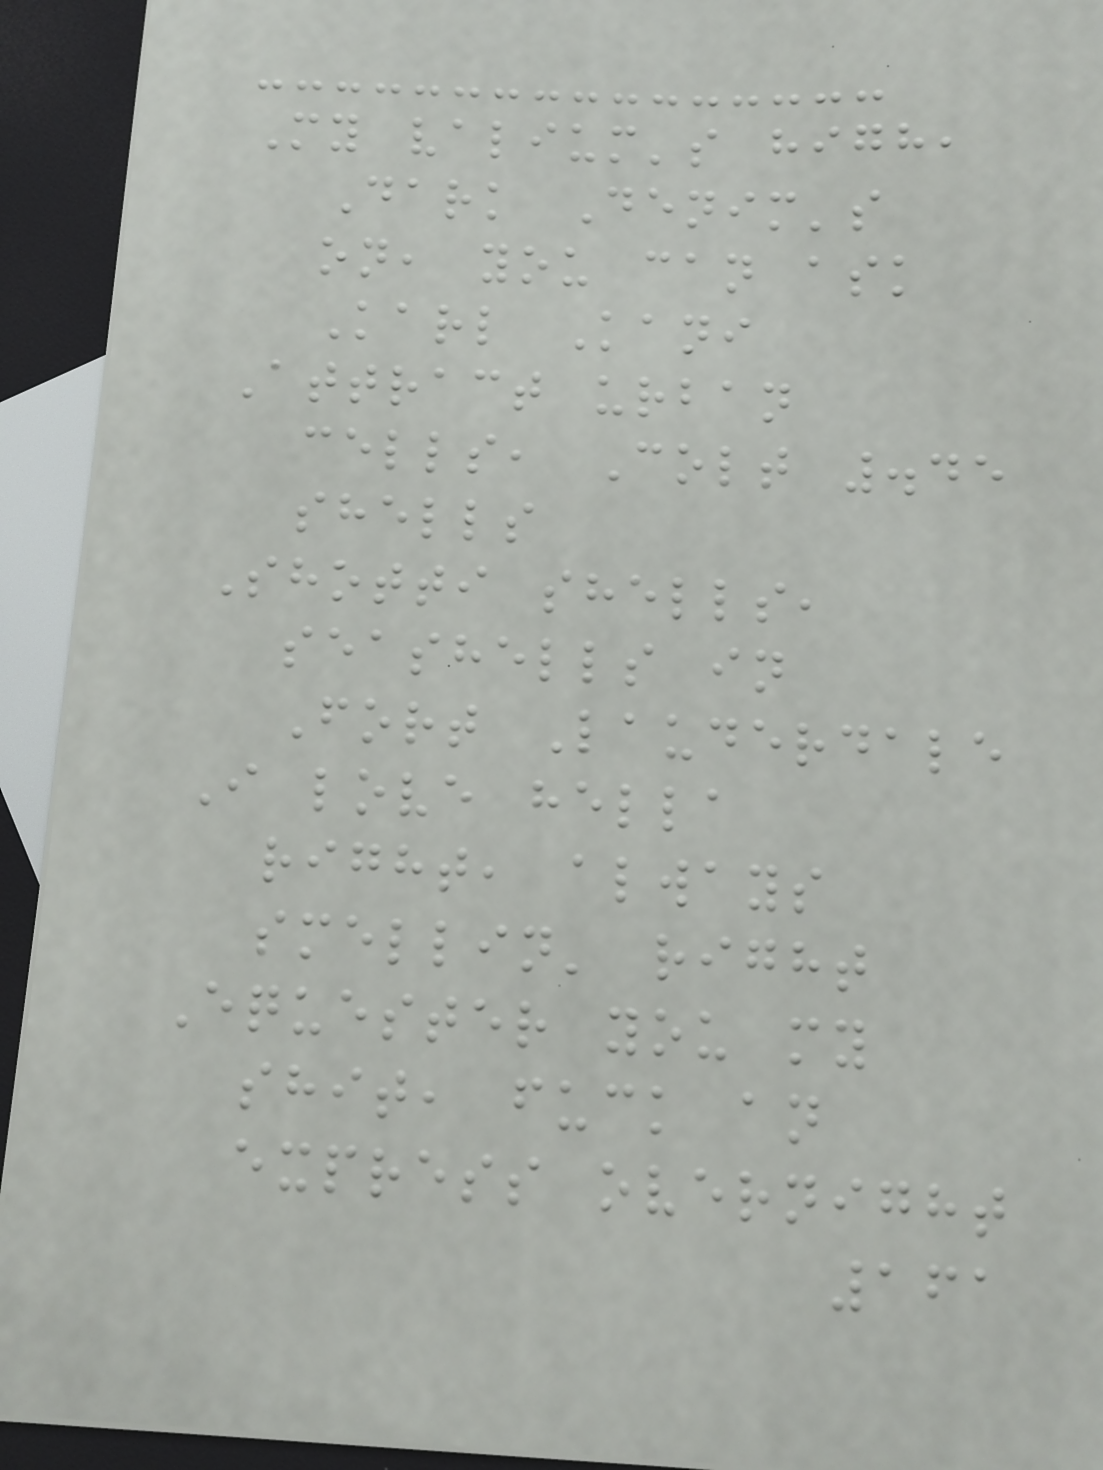My valium's high,
Dark Denim's
on, you can ask
Karl Kani
Attract urban
cells, Colt .45
shells
Shotti shells,
seashells in
Fort Lauderdale
I love hella
right, always
smellin' right
Equester you my
shit, fuck an
express overnight
161
